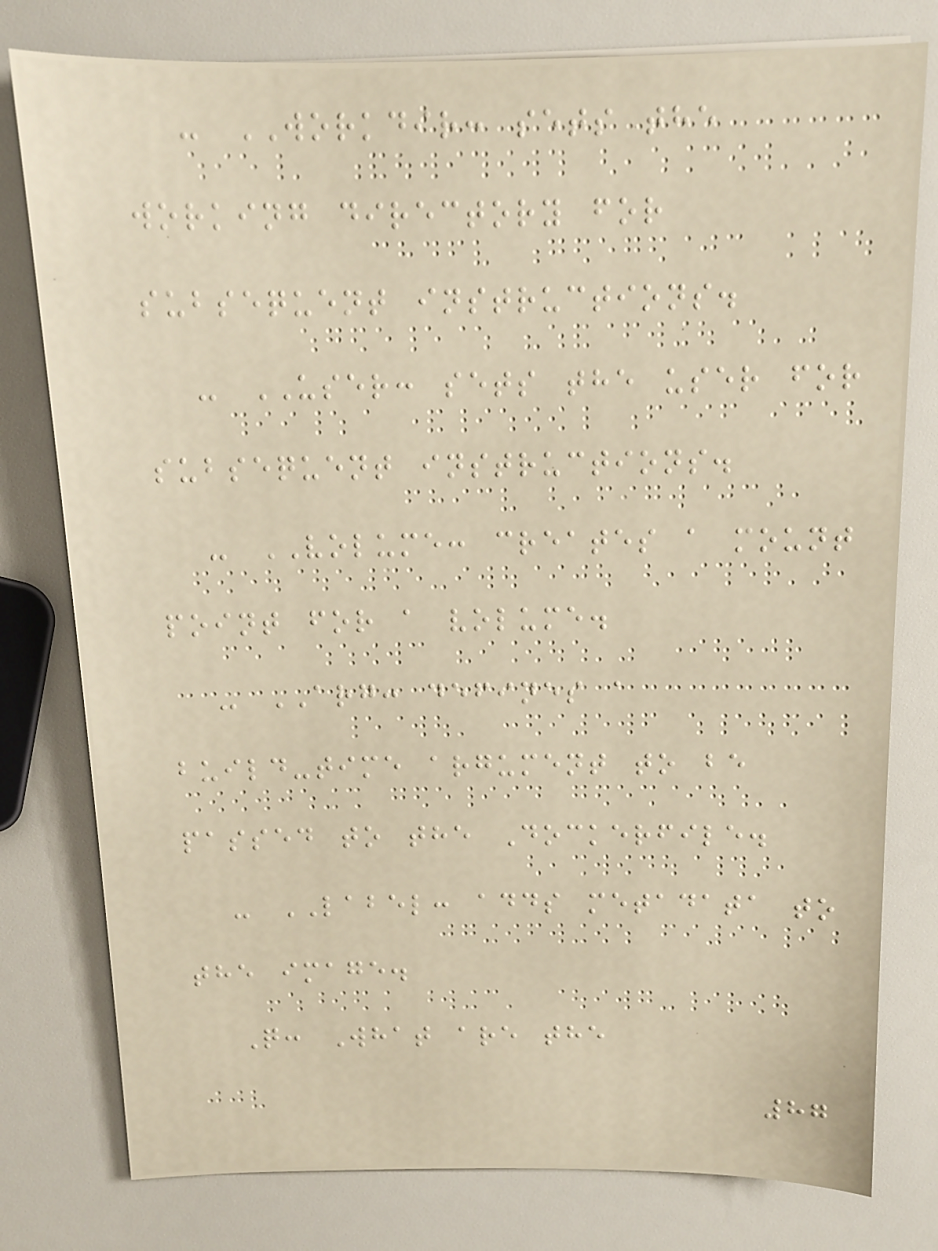- WORKDIR: sets the
working directory for
subsequent instructions.
- USER: sets the user for
subsequent instructions.
- VOLUME: creates a mount
point for a volume.
- ARG: defines a
build-time argument to be
passed to the Dockerfile.
- LABEL: adds metadata to
the image.
Q: What are the
87
